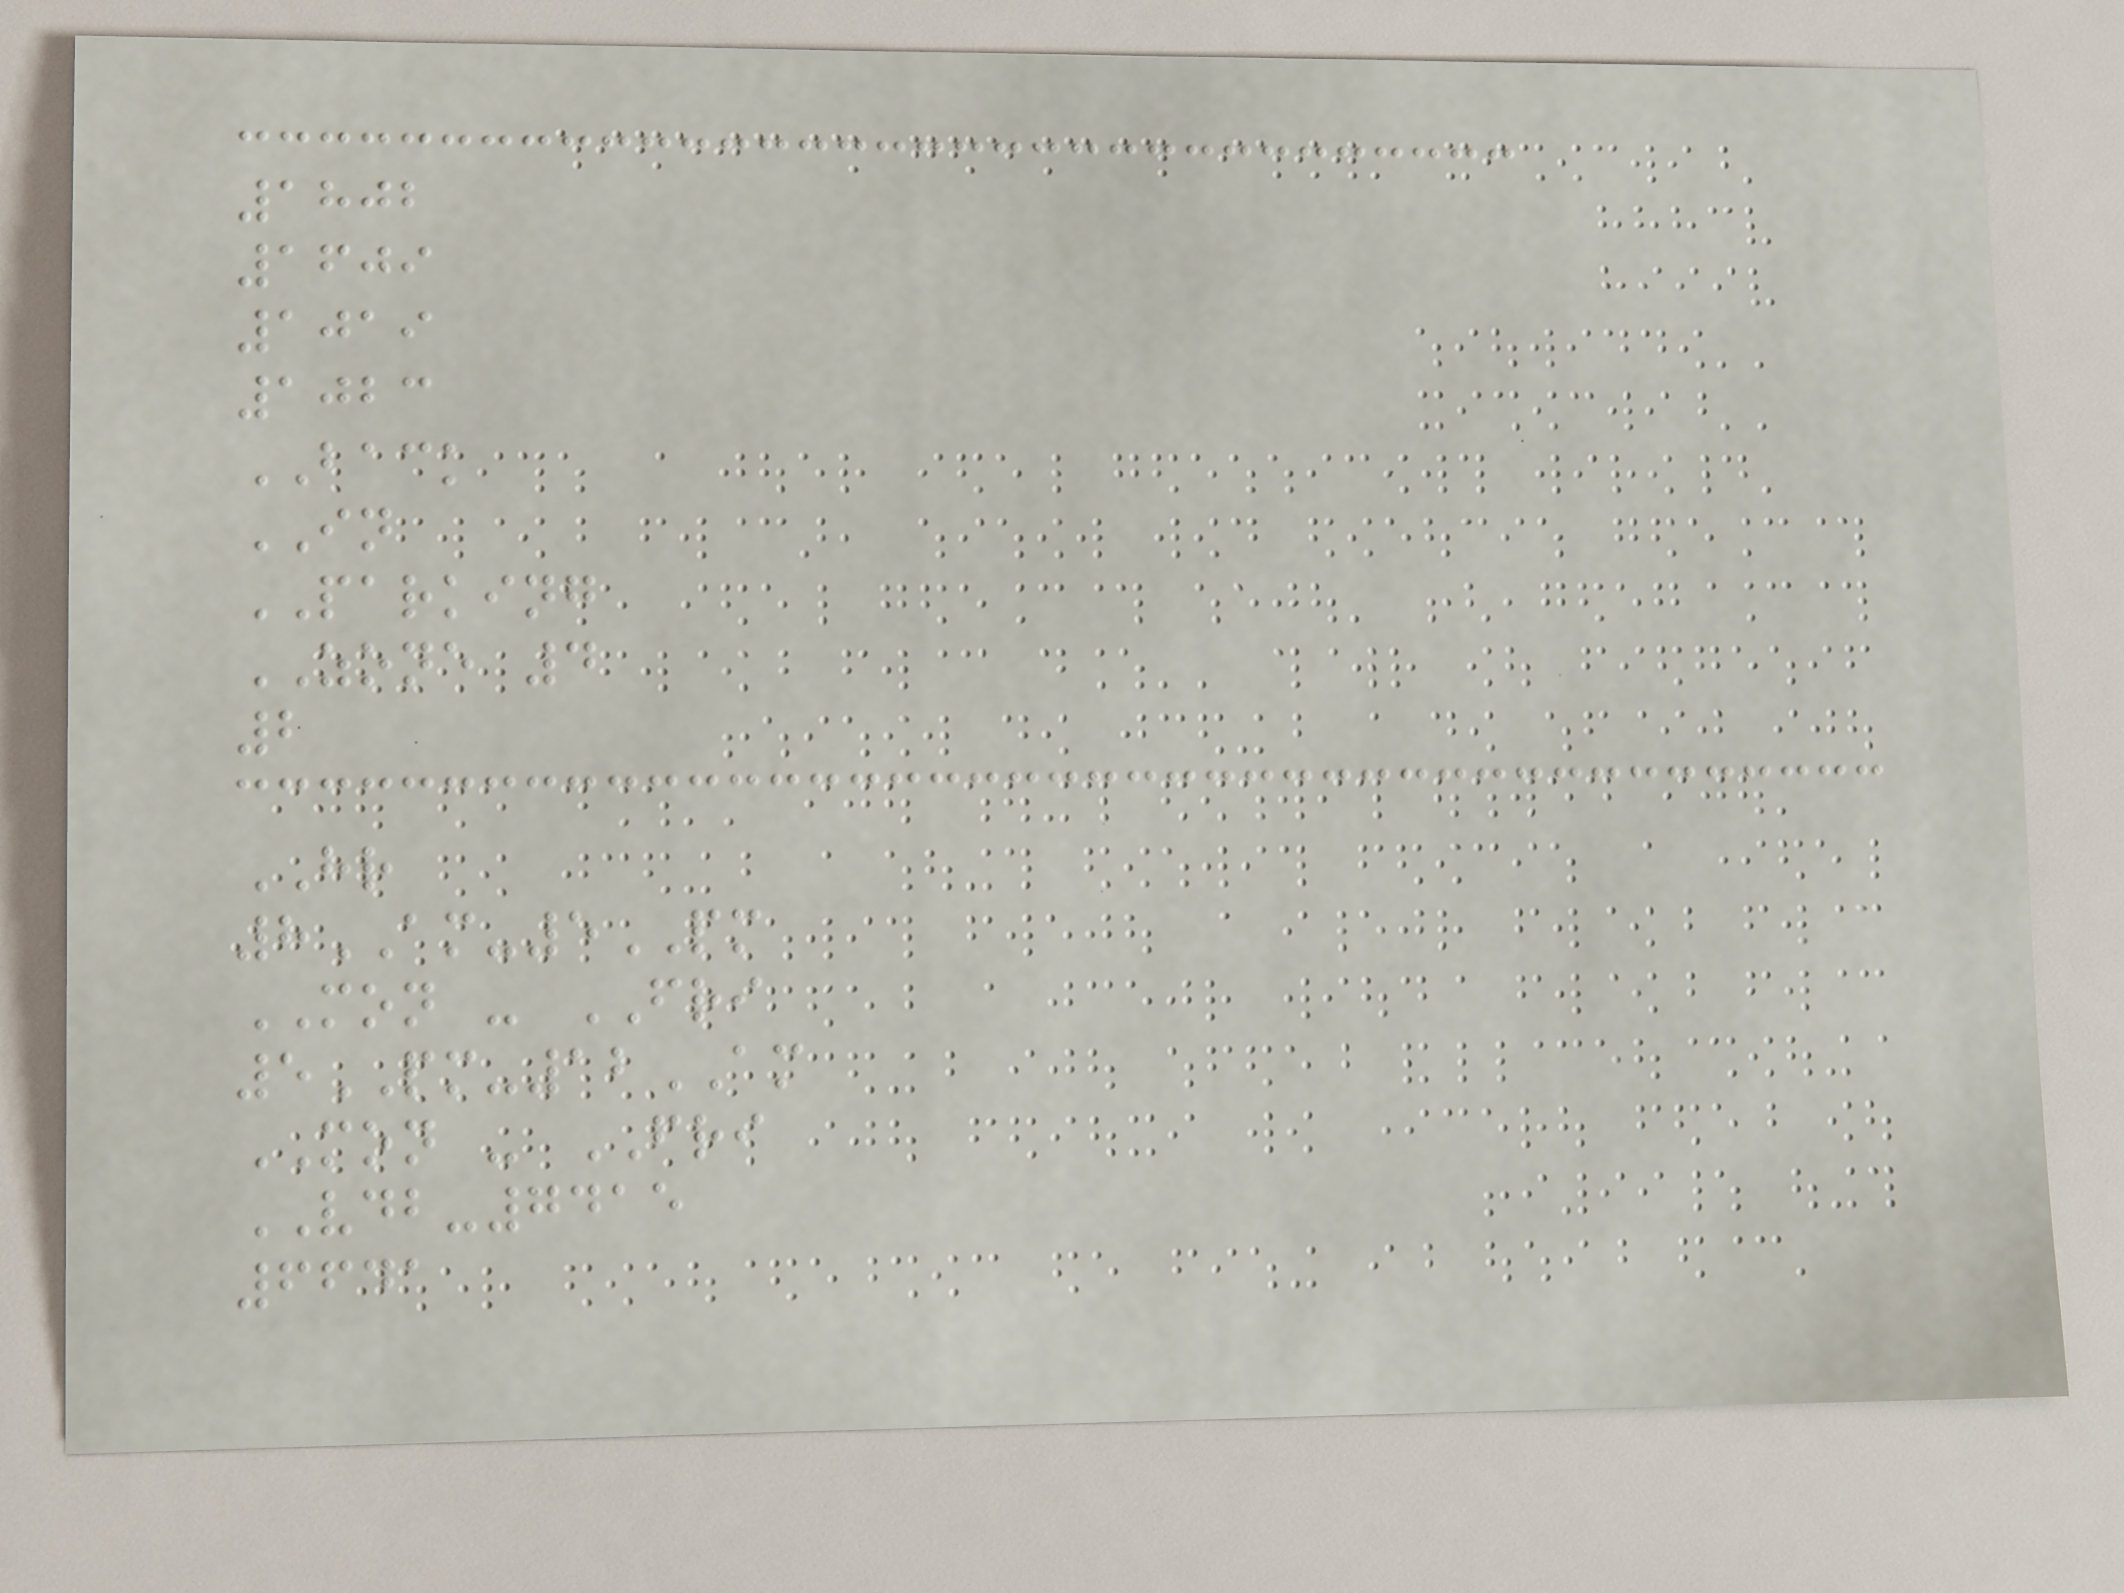1802
1609
1019
1023
BACK
IN
PARKING
ZONE 4
2
HR
8AM-5PM
MON - FRI
5PM-12AM
MON - FRI
VDB-7415
6641
